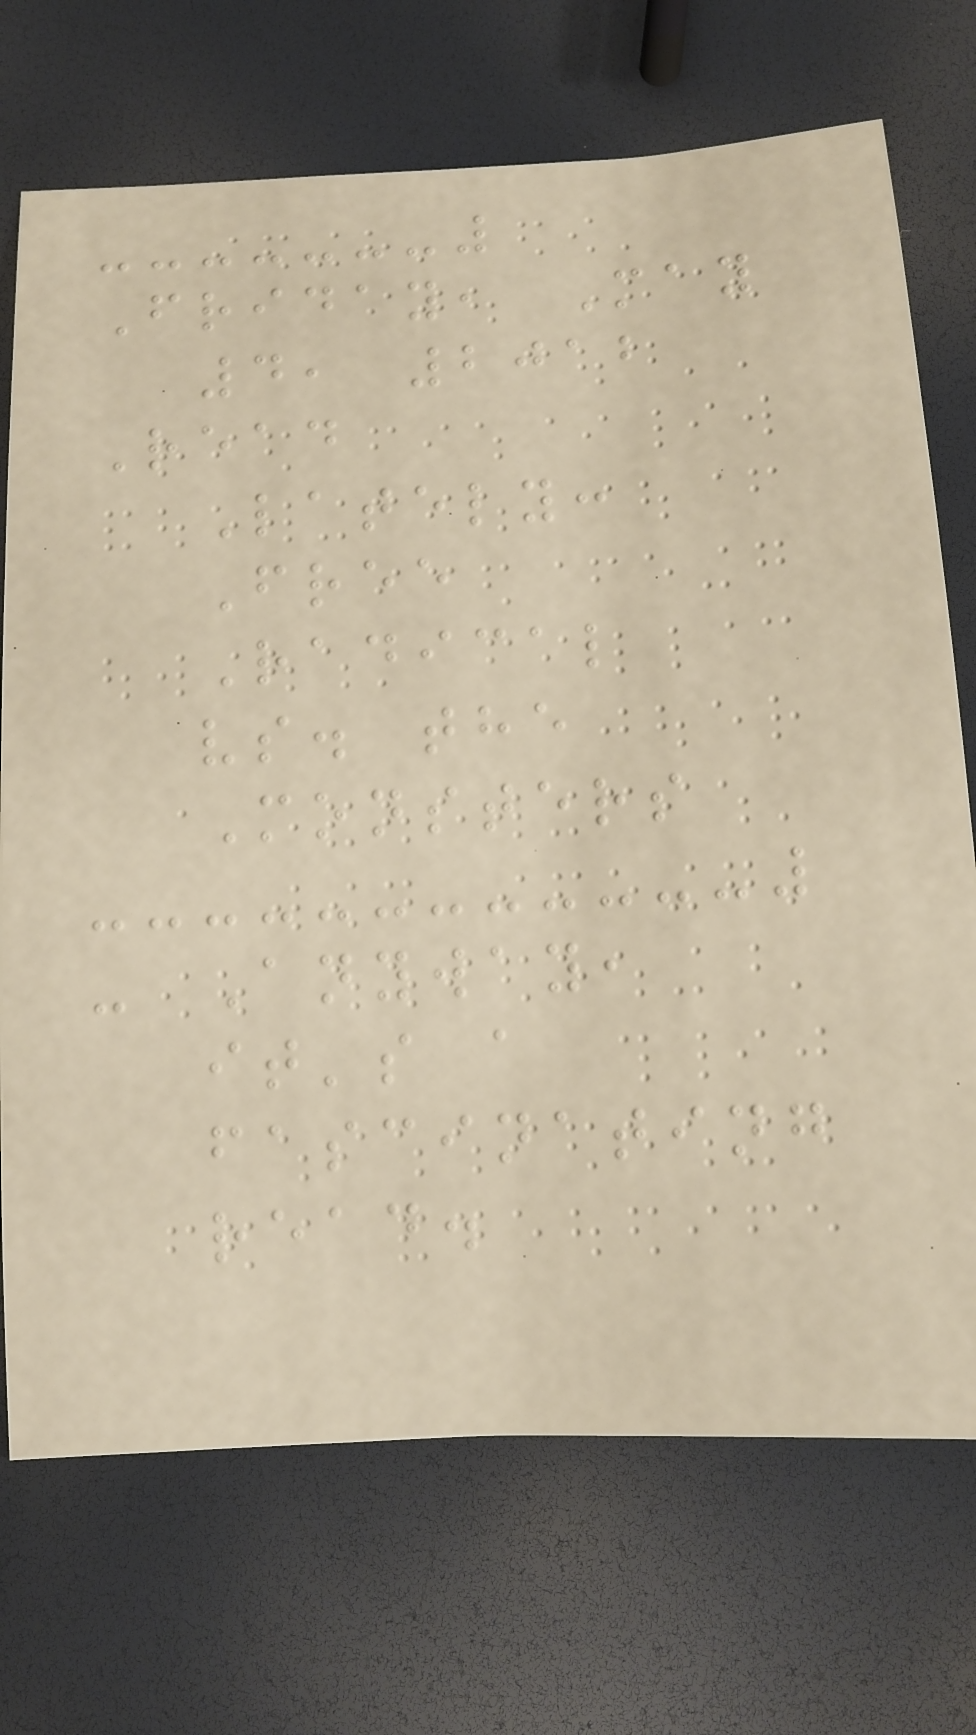Friday, May
4, 2012
Read
Lately:
Free
Radical
vs. the
Monsters
- Anyway,
it's a
fascinating
read.
